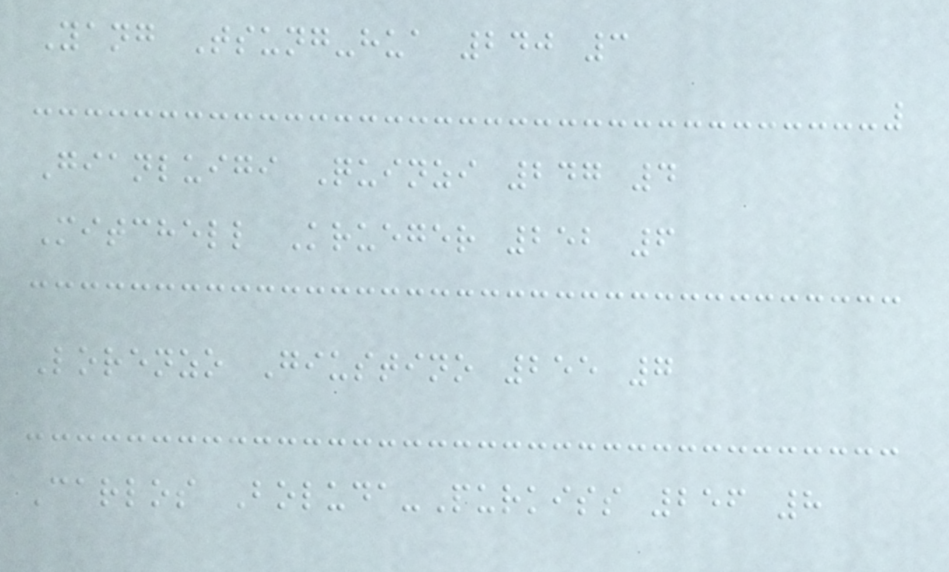Yang Tsung-hua 240 3
Gianluigi Quinzi 247 4
Mitchell Krueger 252 6
Lorenzo Giustino 255 7
Carlos Boluda-Purkiss 256 8
